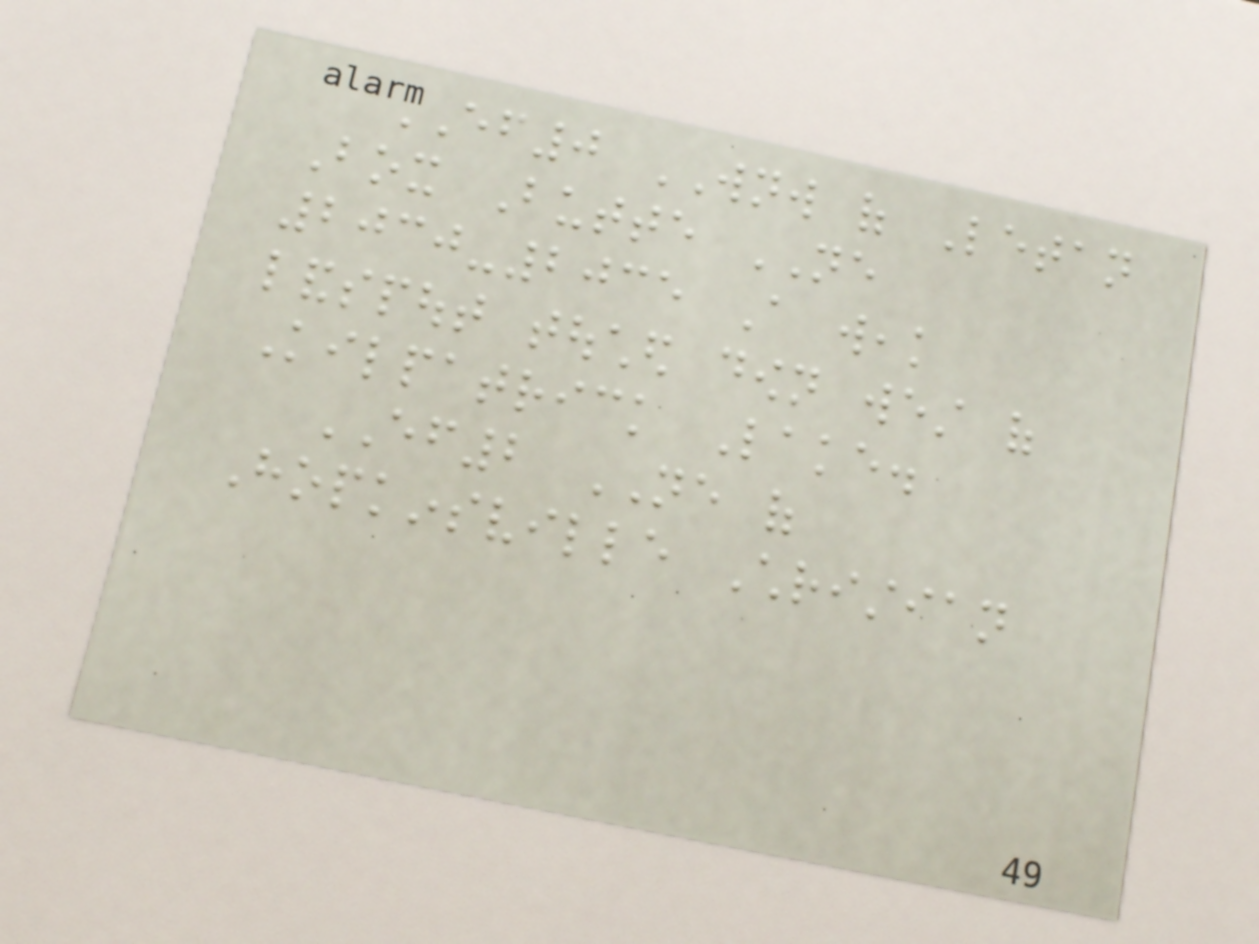EF0 WNW of Letan
Box Butte NE
2030-2035 A weak
landspout touched down west of
Kilpatrick Lake.
EF2 NE of
Hopkinsville Christian
